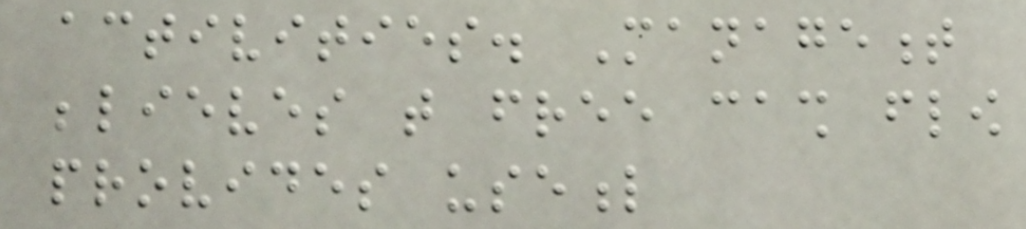activities. Management
believes that free cash flow
provides useful
